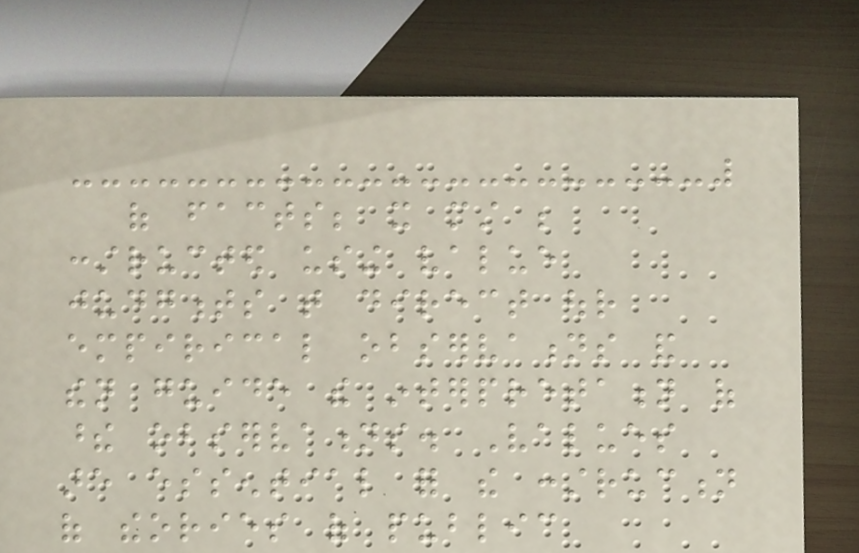of facts; it must be
constructed using value
judgments that direct our
empirical observations and
then guide the interpretation of
these observations. Values
are essential for the construction
of theories of public
